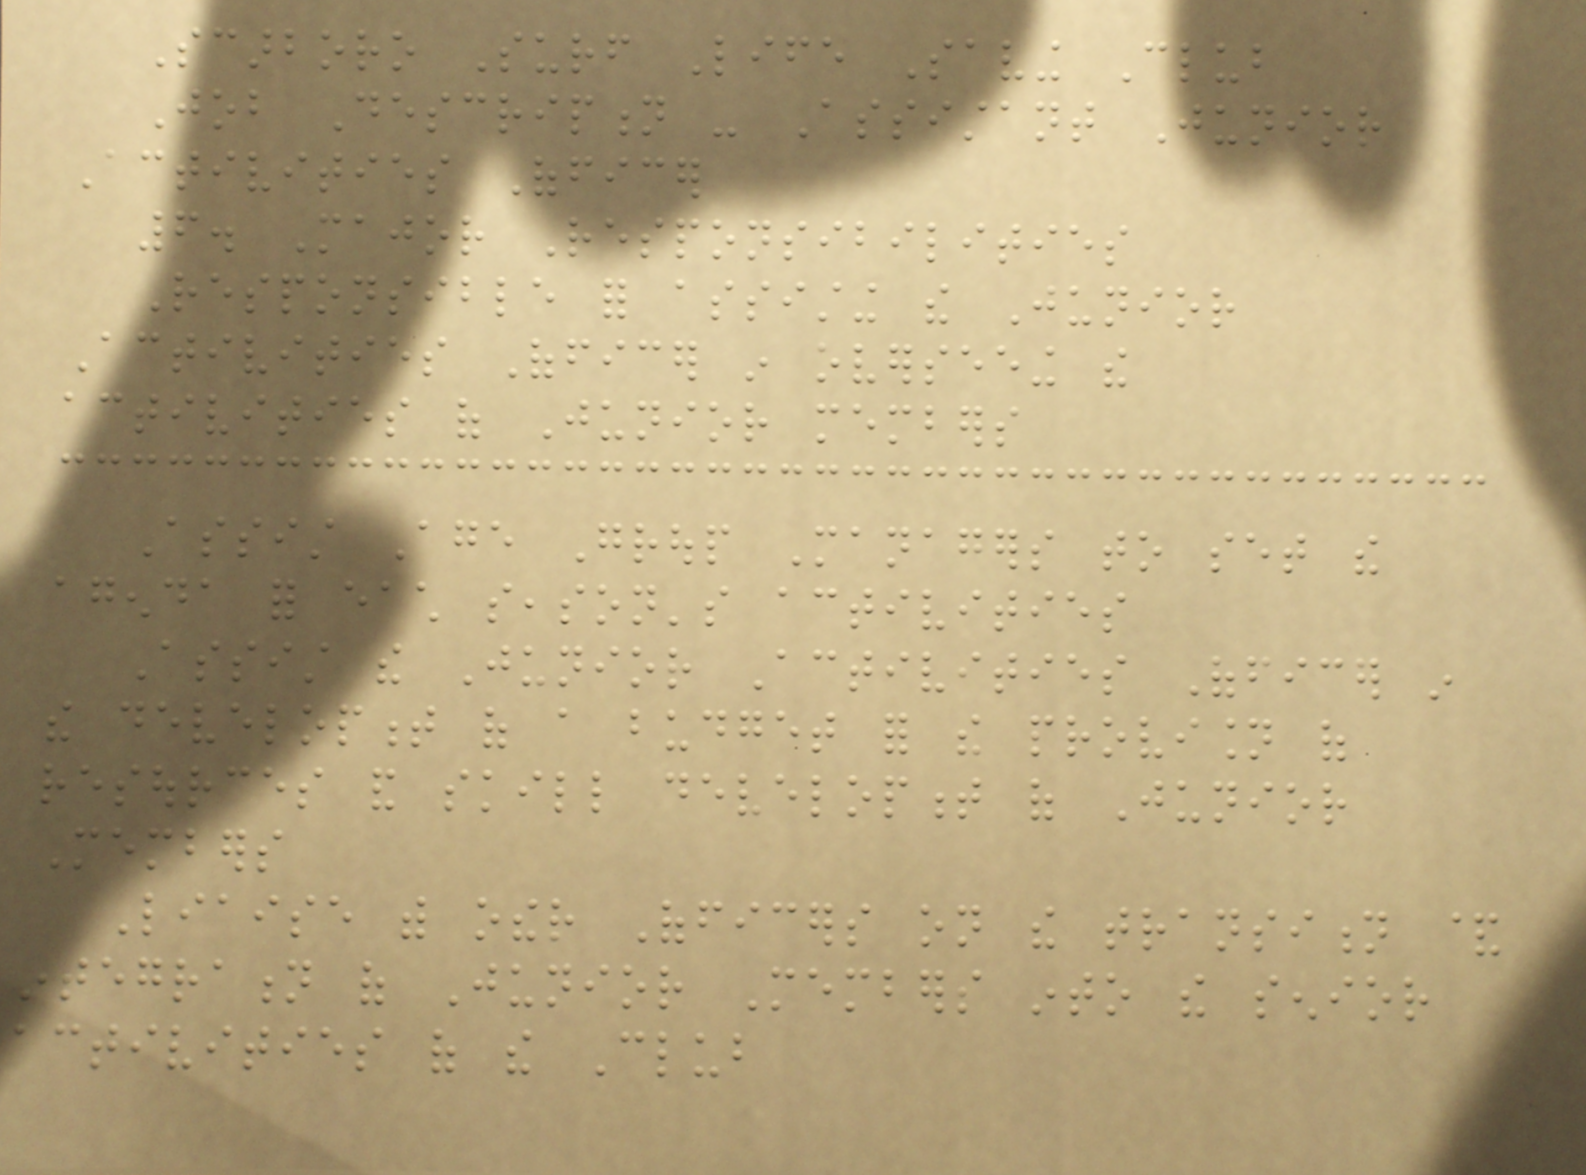Scarboro Surf Life Saving Club
Job Description - Assistant Junior
Activities Officer
6. Major Responsibilities
Responsible for assisting the Junior
Activities Officer in overseeing the
activities of Junior members
Assist Age Group Managers to set the
agenda for each season's activities
Assist the Junior Activities Officer in
the development of a budget for the provision of
resources and skill development of Junior
Members
Liaise with other Officers on the transition &
integration of Junior Members into the senior
activities of the Club
